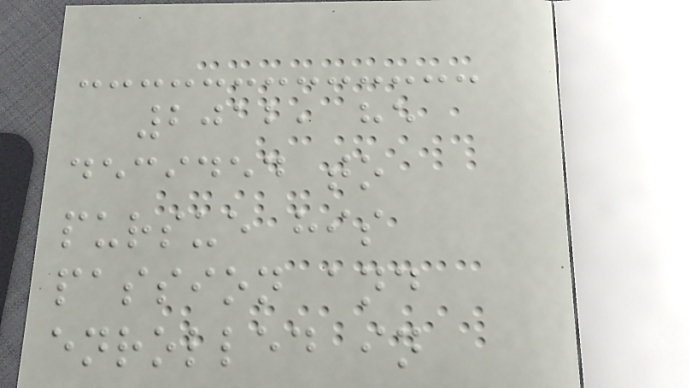2012, he
decided to
pursue his
passion and
enrolled in
